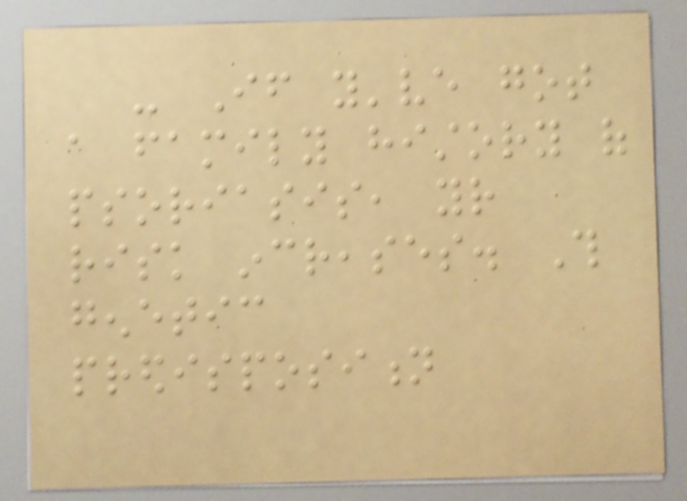- If you've got
a family history of
psoriasis, your
risk increases. This
genetic
predisposition
